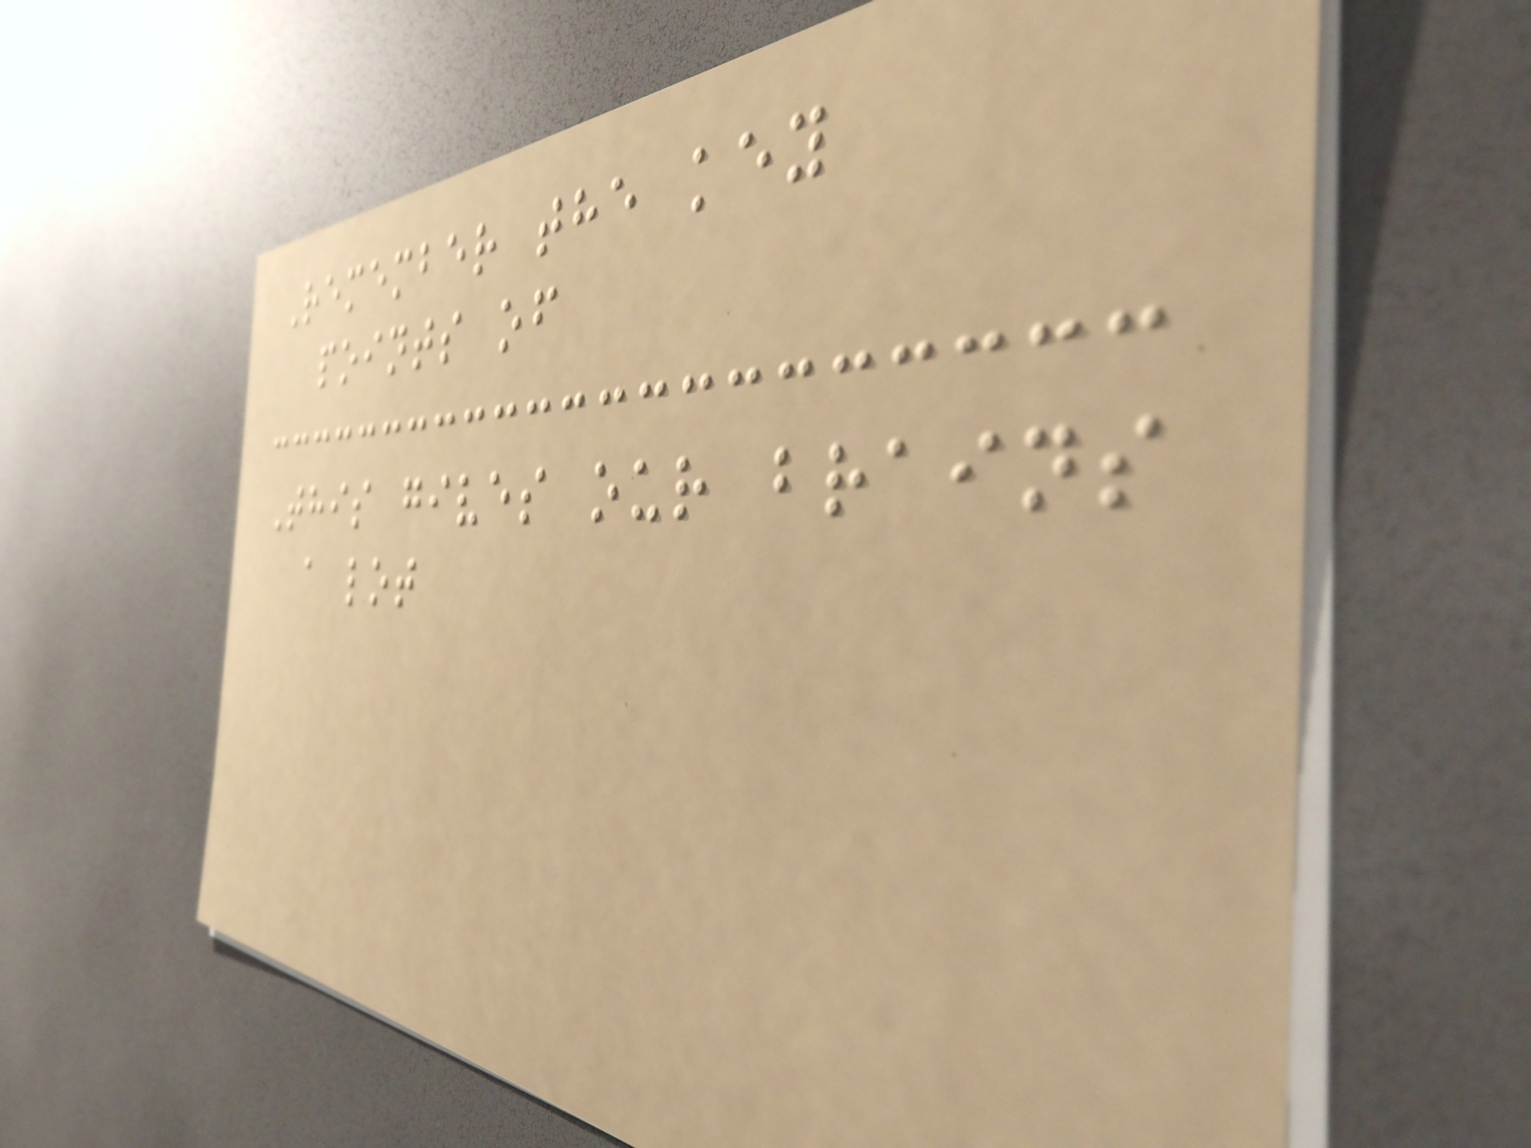Remember the key
points of
This gives our brains
a lot
